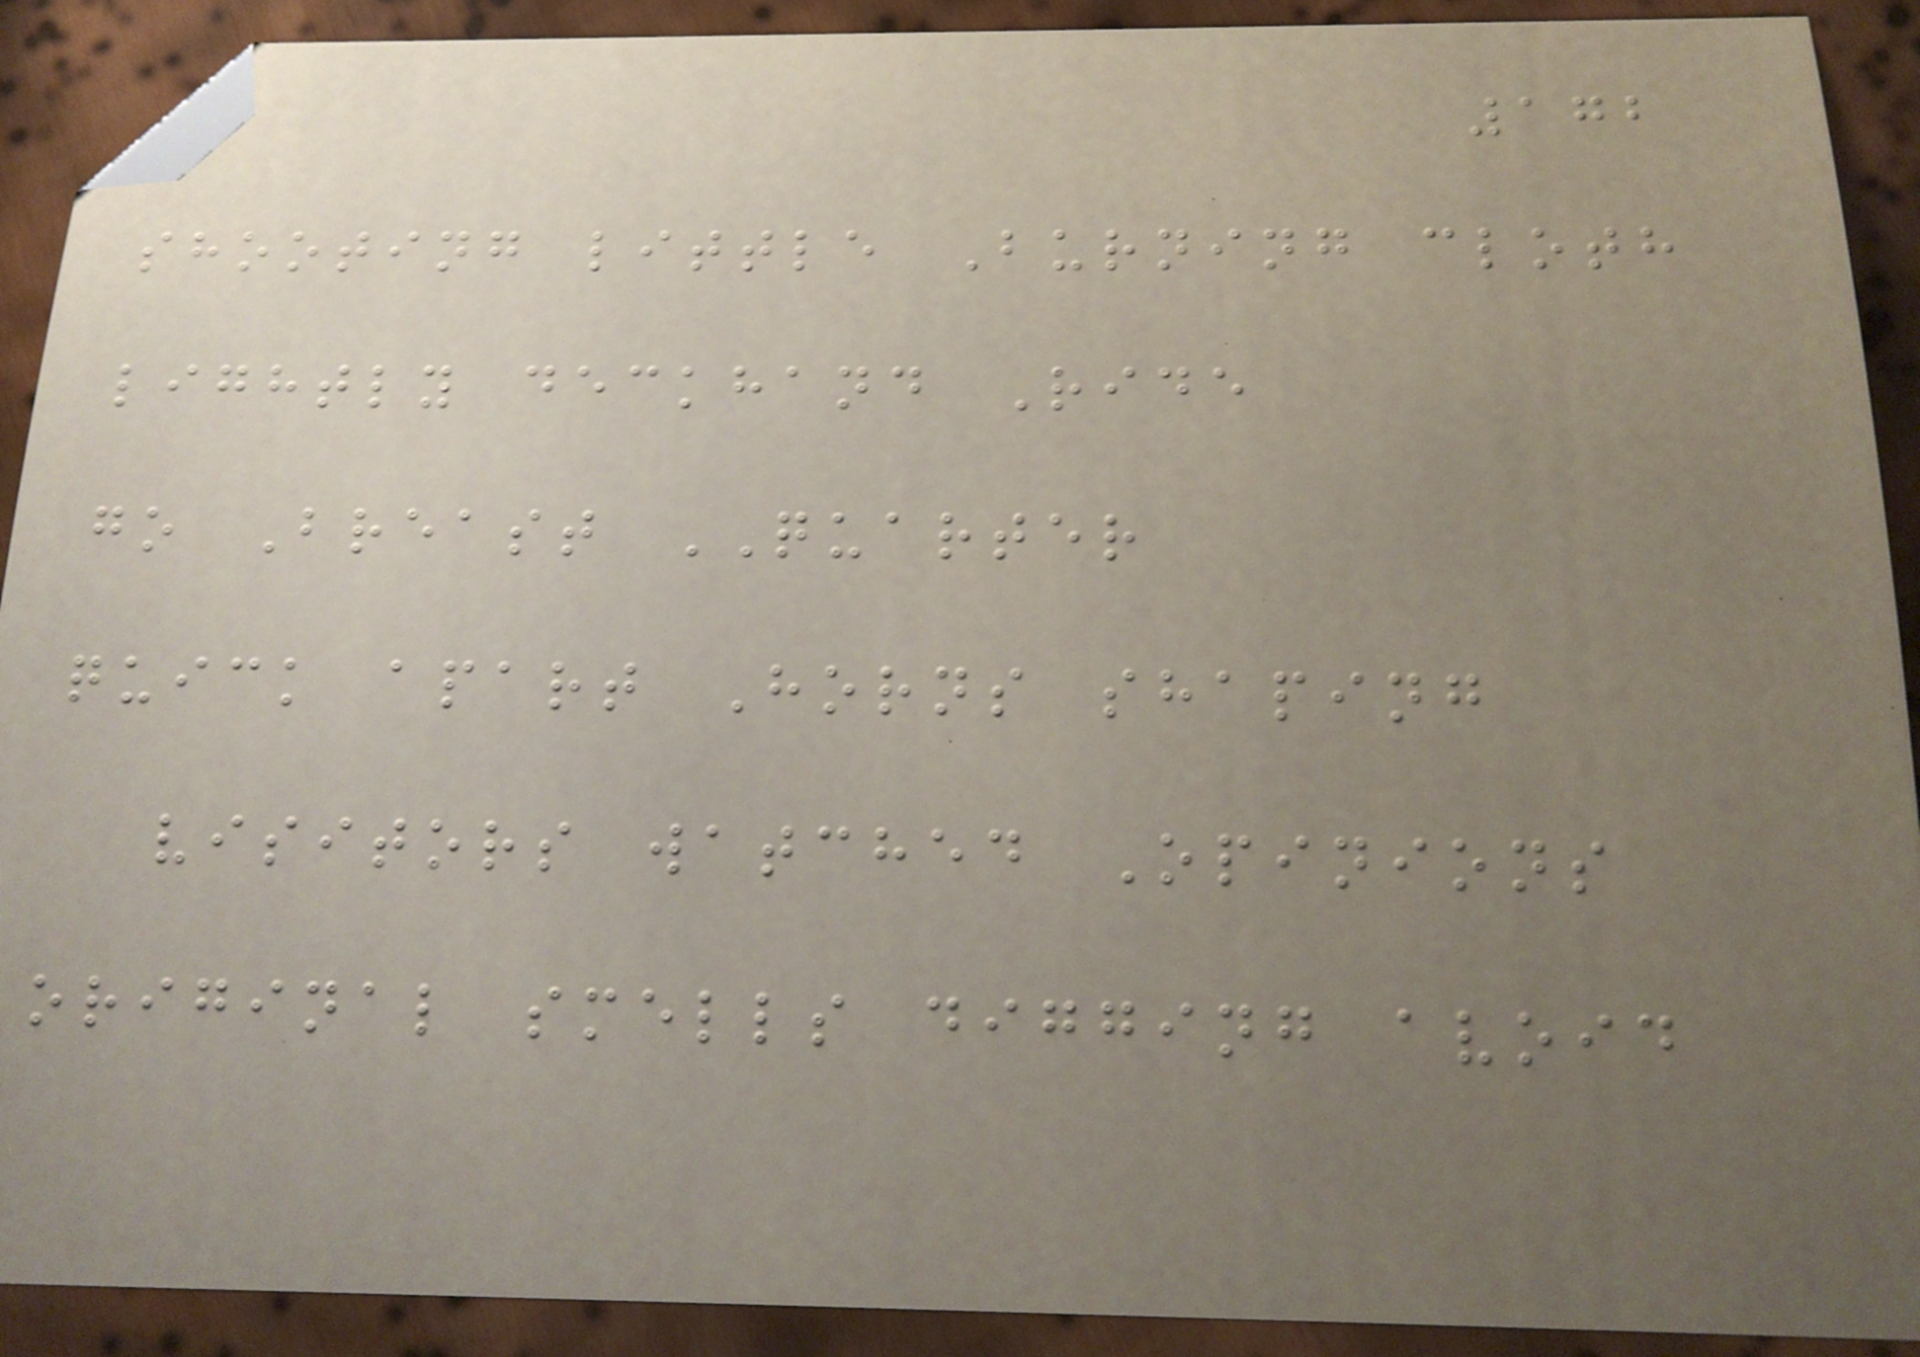172
shooting little Burning cloth
lightly deckhand Ride
go Breast QUARTER
quick apart Horns shaping
visitors watched Opinions
original smells digging avoid
